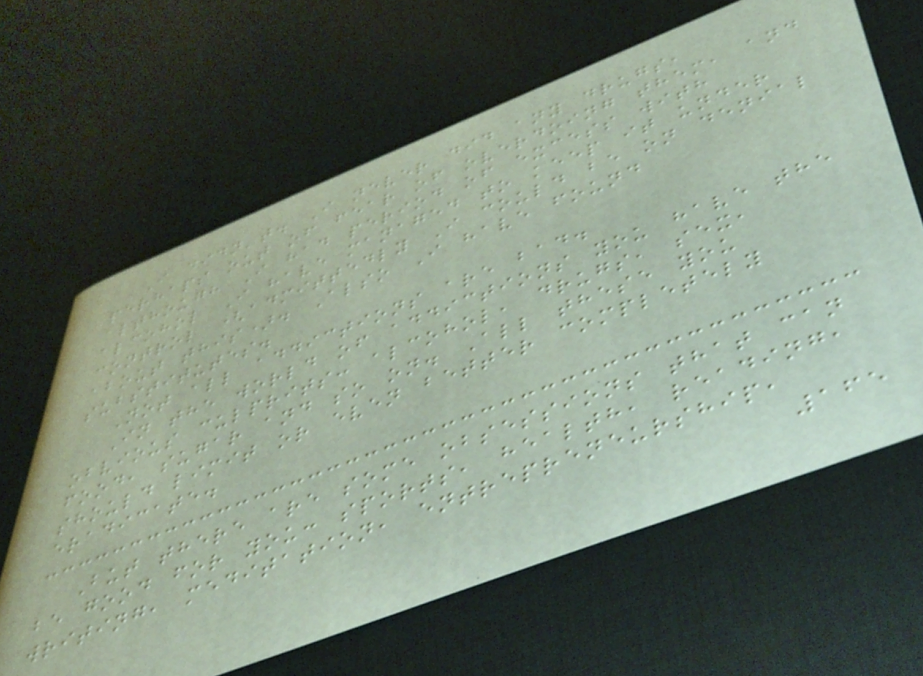I didn't. I never did any drugs,
perhaps out of fear of overdoing them, and
although I had period of excess with
alcohol I have managed to keep it under
control (admittedly I could be on denial
about this). Also I have found
substitutes.
Not all addictions are bad.
In the world of addictions you have the
obvious culprits: alcohol, drugs, sex,
food, sugar and so on. All these you
should limit or even better completely
eradicate.
But there are some obsessions that can
be good for you: sports, health, reading,
writing, meditation, entrepreneurship,
165
